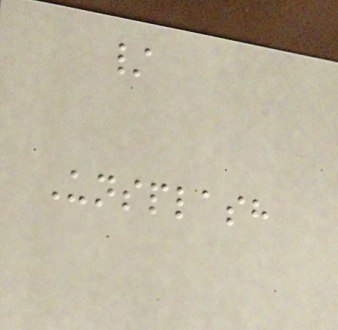/
Unsplash
